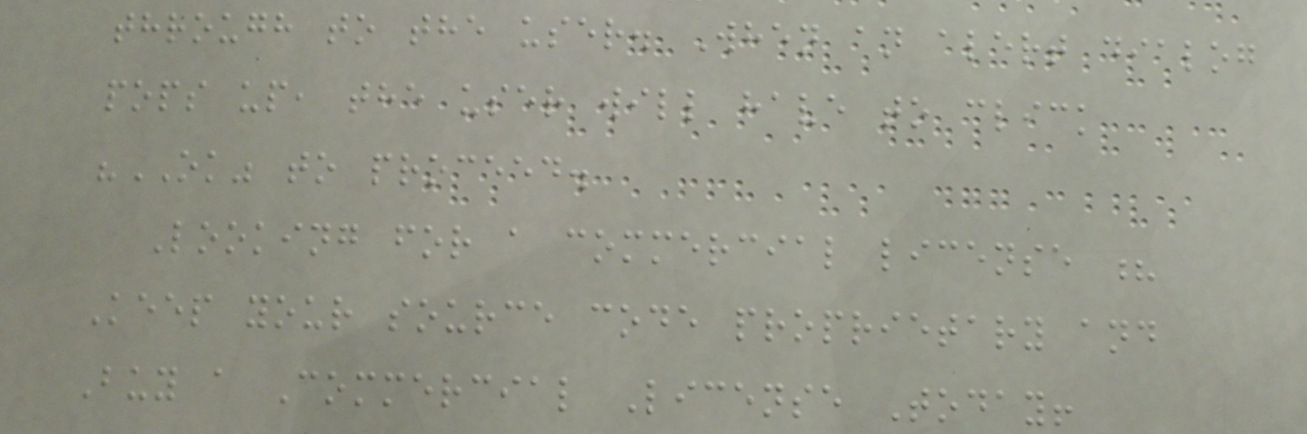through to the user. When an alert dialog
pops up, the user will have to click
"OK" to proceed.
Looking for a commercial license ?
Keep your source code proprietary and
Buy a Commercial License Today!
